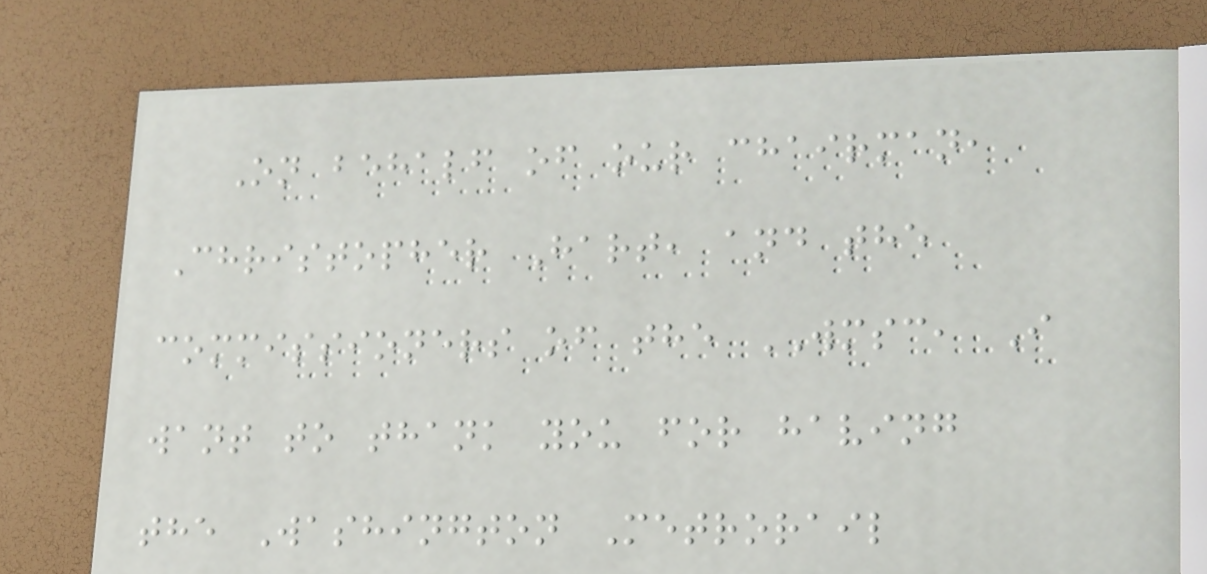On behalf of our chairman,
Christopher Hart, and the
commissioners of the WMSC, I
want to thank you for having
the Washington Metrorail
